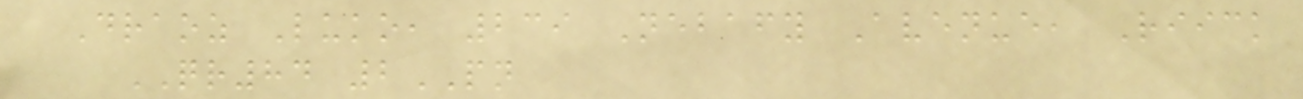Draoz Luko, 239 Nebafy Avenue, Riick
QR84 2PN
